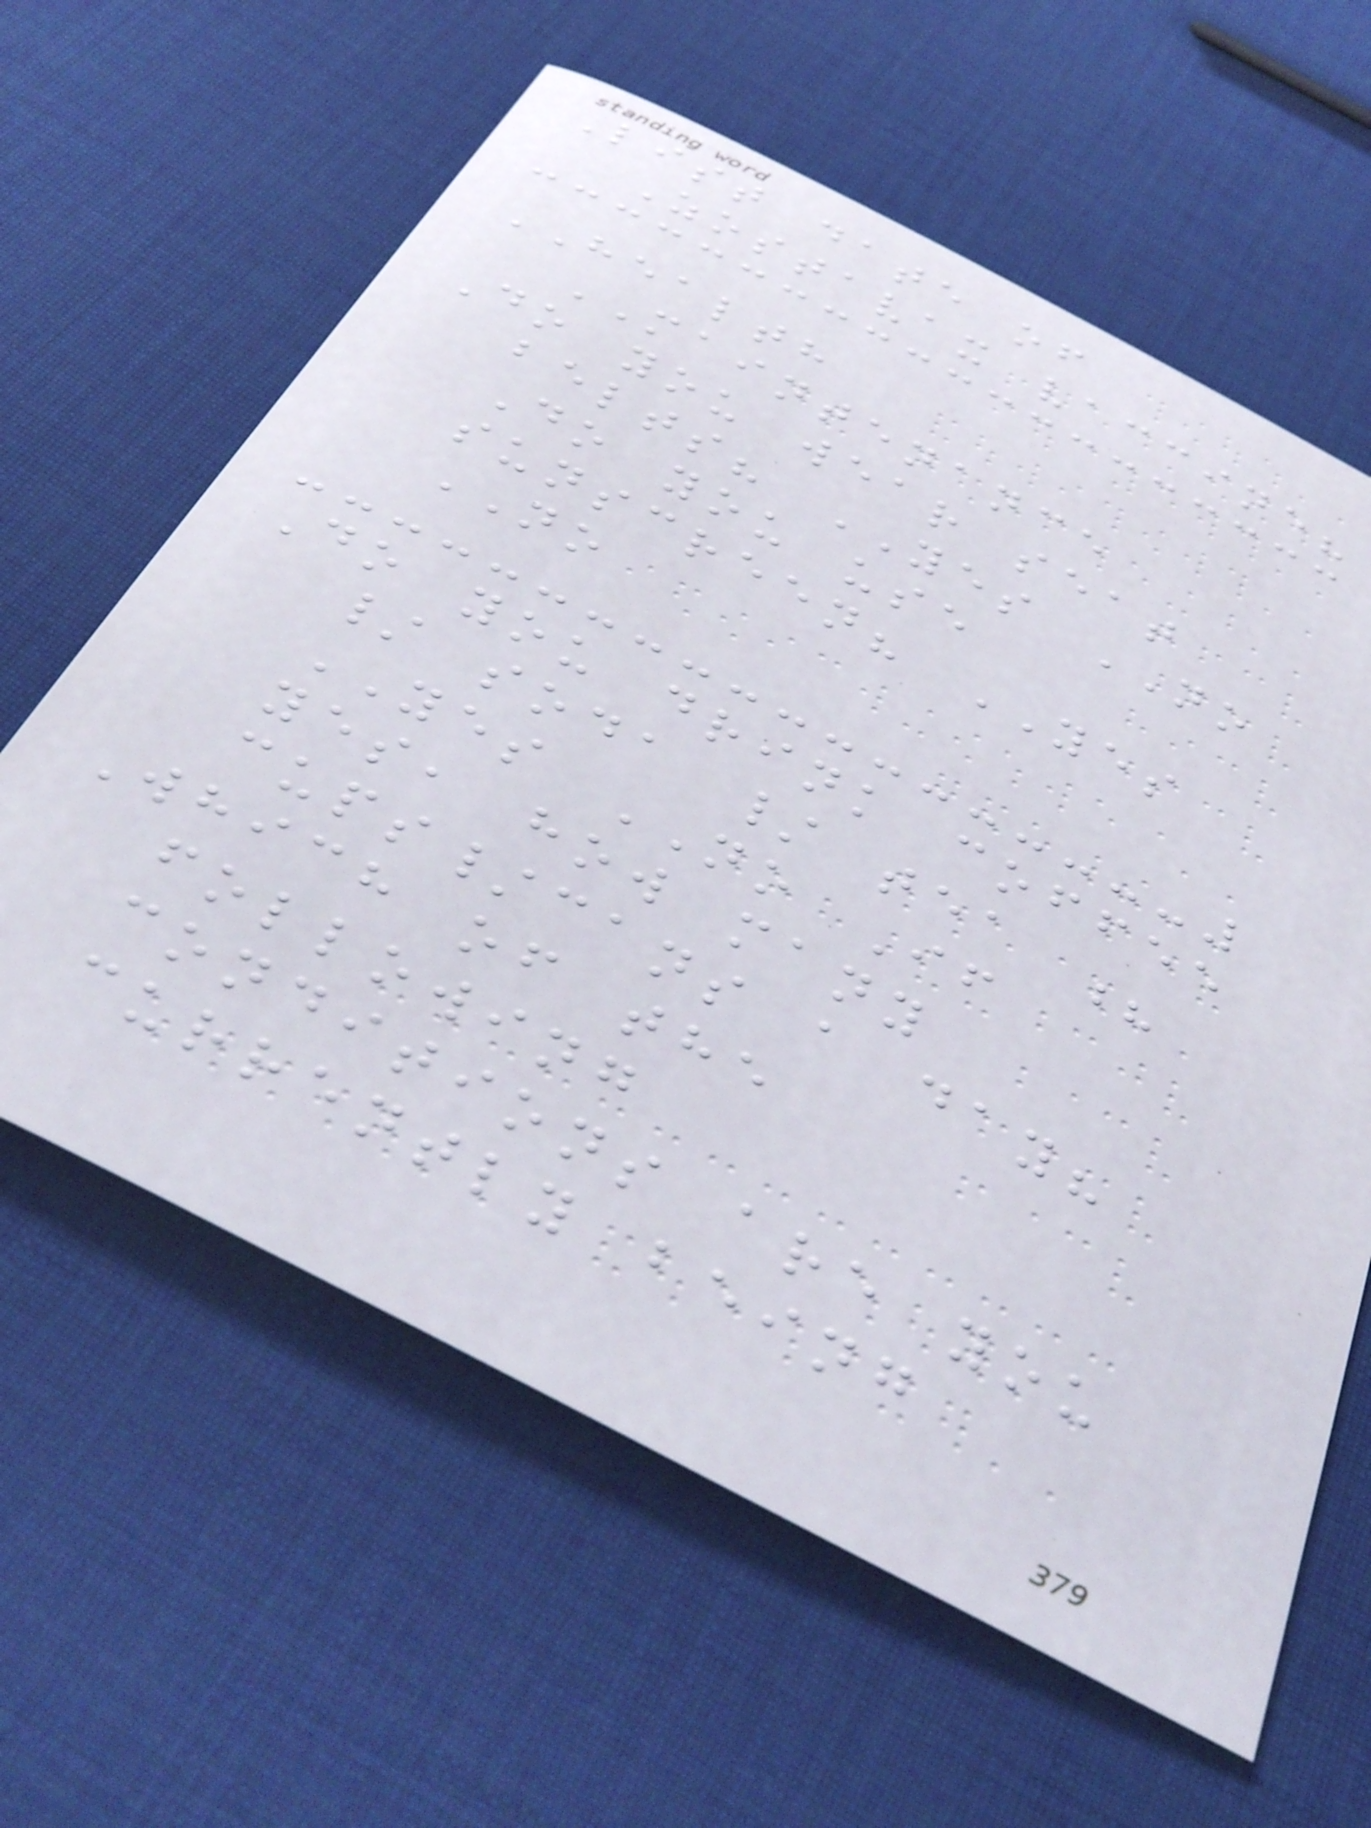List date of
Zostavax vaccine?
HEALTH
MAINTENANCE
Do you wear seat
belts? YES NO
Do you use
sunscreen? YES
NO
Do you drink coffee
/ soda / tea ?
YES NO If
yes, how many
cups/cans a day?
Which of the
following
conditions are you
currently being
